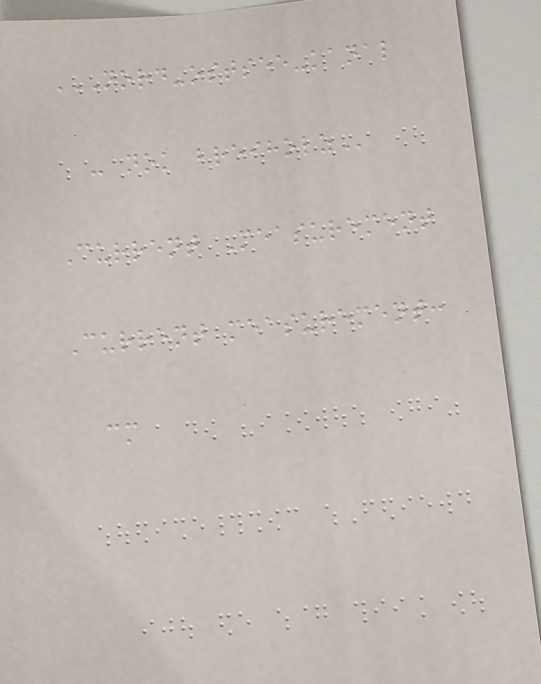NORD-OSTSEE-KANAL
- NOK BREIHOLZ
Current Measurement
Current measurement:
cm
